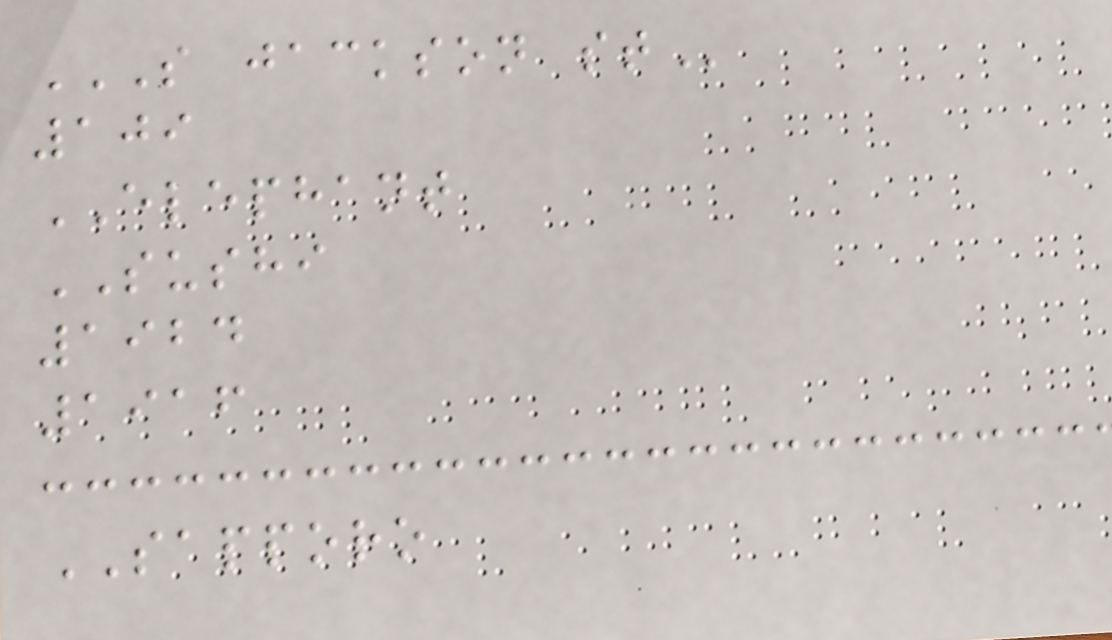S JACKSON ST
109
ELEPHANT
SUSHI
1924
1916
SAPPORO
